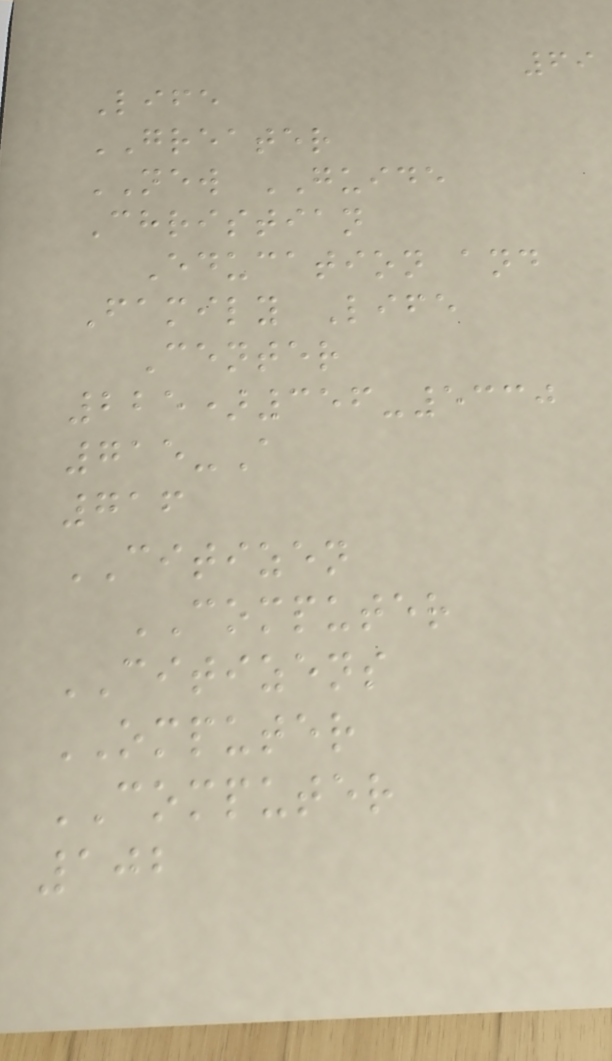69
Life
GREATER
NEW GUIDE
Christian
Education and
Family Life
Center
225)356-5330
715-A
716
CITIZEN
COMPUTER
CITIZENS
OMPUTER
COMPUTER
102
